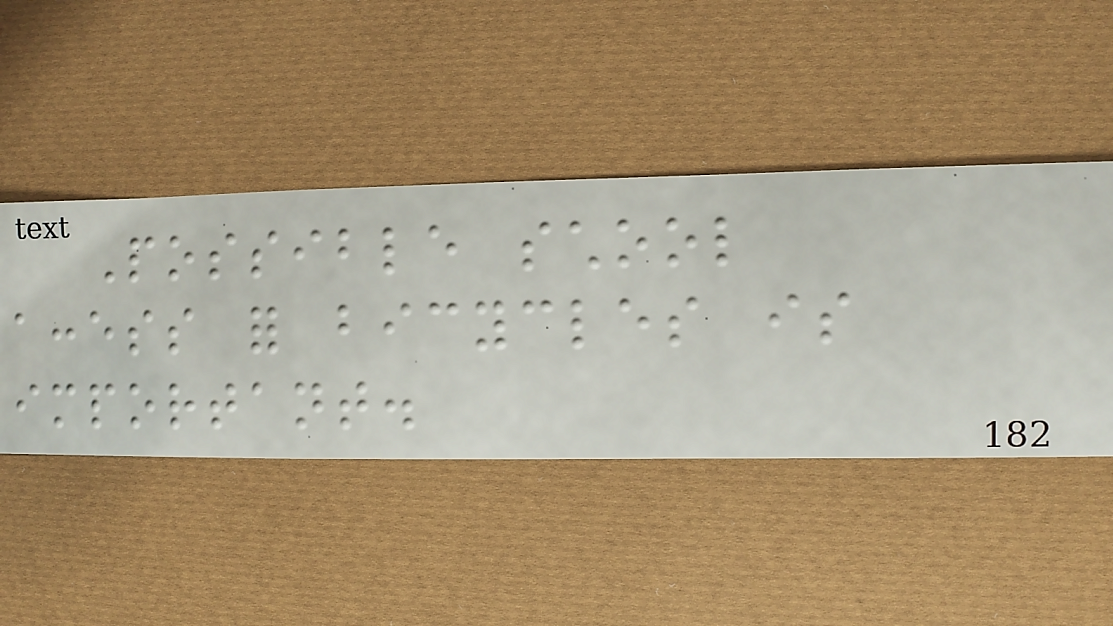Possible school
access for bicycles is
important.
